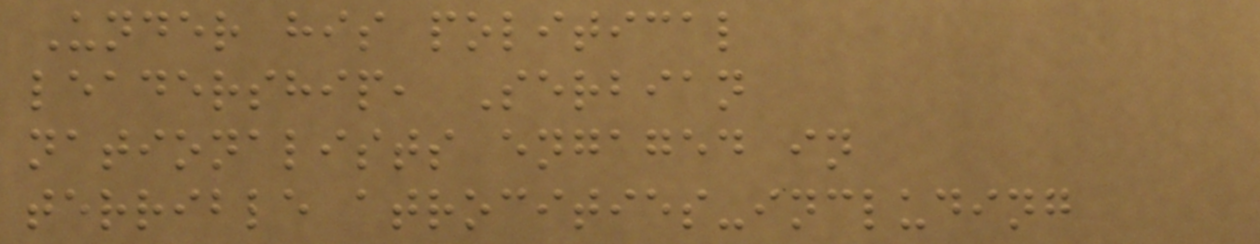Under his political
leadership, Serbian
nationalists engaged in
terrible atrocities-including
